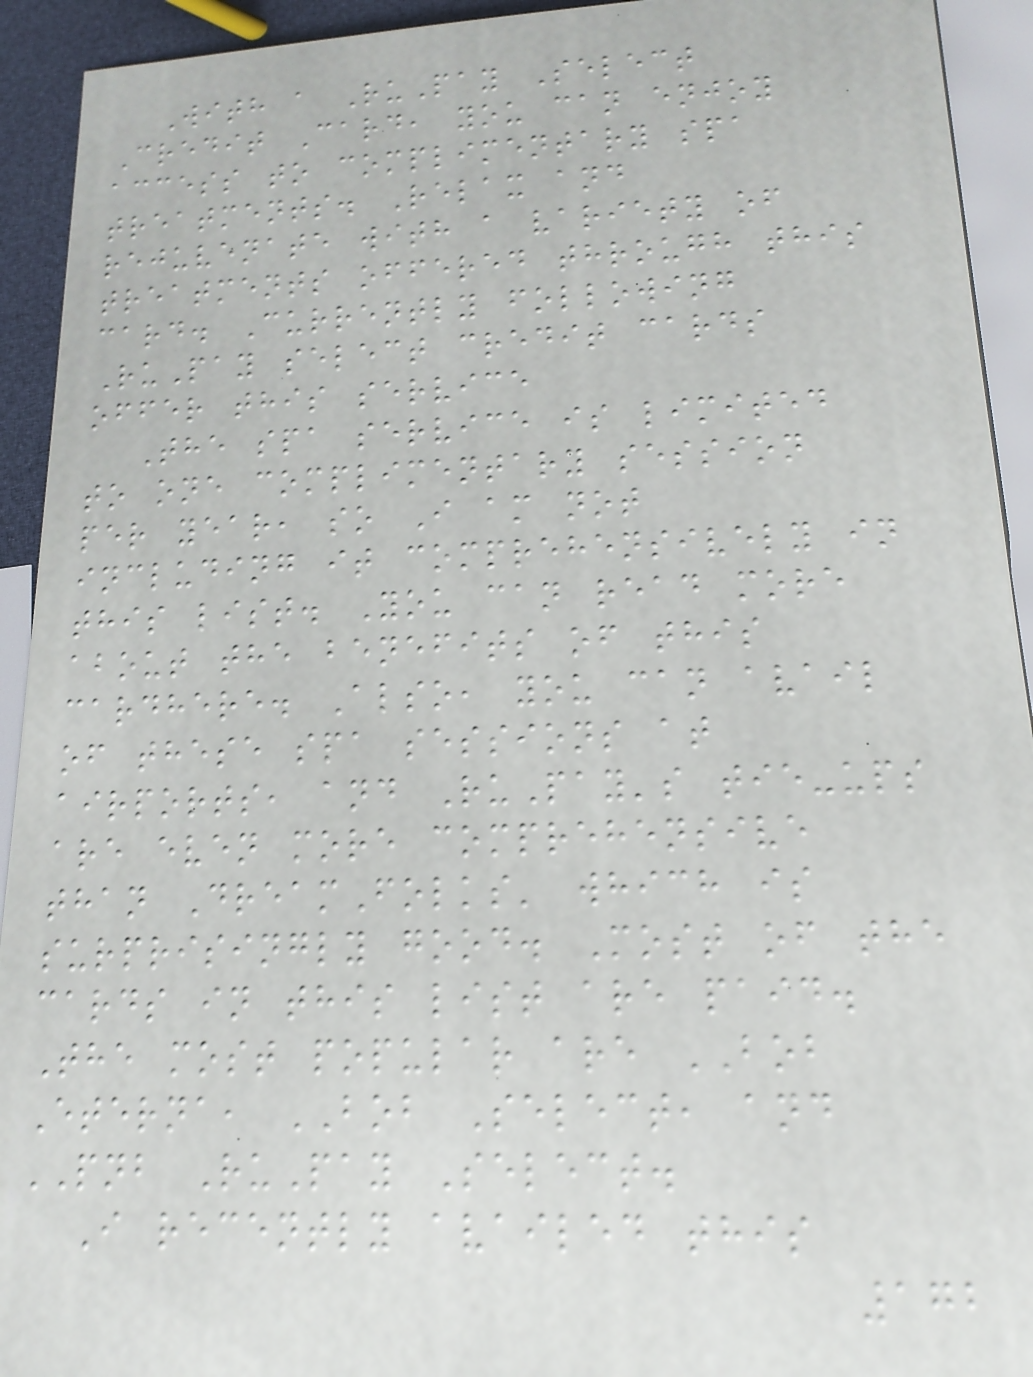With a RuPay Select
Credit Card, you can enjoy
access to complimentary spa
treatments. Relax and
rejuvenate with a variety of
treatments offered through this
card. Currently following
RuPay select credit cards
offer this service
The spa service is limited
to one complimentary session
per year, so I am not
including it comprehensively in
this list. You can read more
about the benefits of this
cardhere. Also, you can avail
of these spa sessions at
airports, and RuPay's tie-ups
are even more comprehensive
than DreamFolks' which is
surprisingly good. Most of the
cards in this list are paid.
The most popular are BOB
Eterna, BOB Select, and
PNB RuPay Select.
I recently availed this
172
